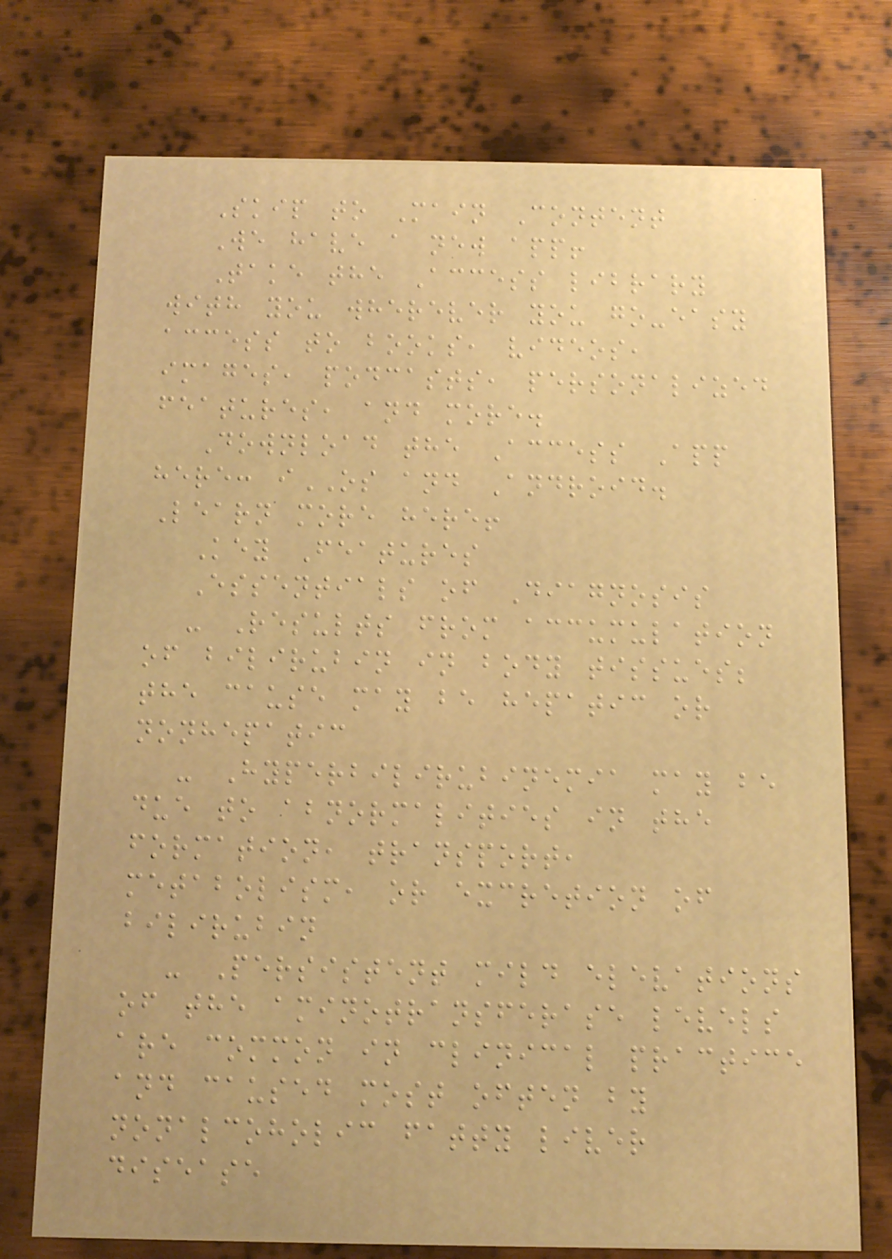Skip to Main Content
We have a new app!
Take the Access library
with you wherever you go-easy
access to books, videos,
images, podcasts, personalized
features, and more.
Download the Access App
here: iOS and Android.
Learn more here!
Key Features
Essentials of Diagnosis
- Results from accumulation
of bilirubin in body tissues;
the cause may be hepatic or
nonhepatic
- Hyperbilirubinemia may be
due to abnormalities in the
formation, transport,
metabolism, or excretion of
bilirubin
- Persistent mild elevations
of the aminotransferase levels
are common in clinical practice
and caused most often by
nonalcoholic fatty liver
disease
